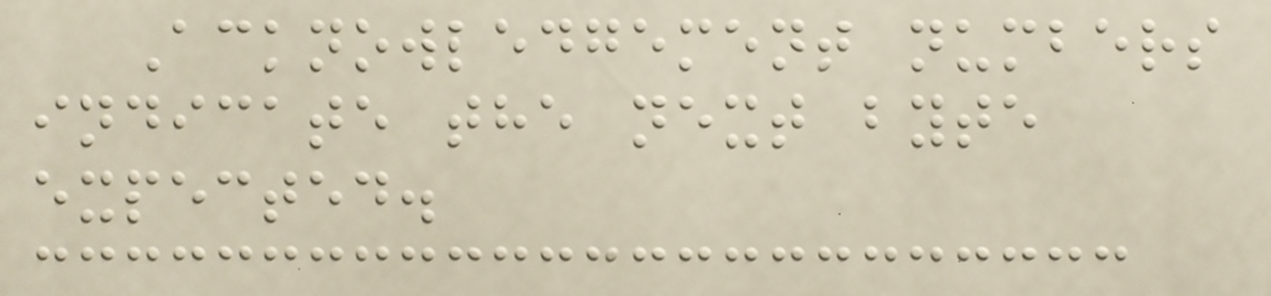Acknowledgement numbers
indicate the next byte
expected.
